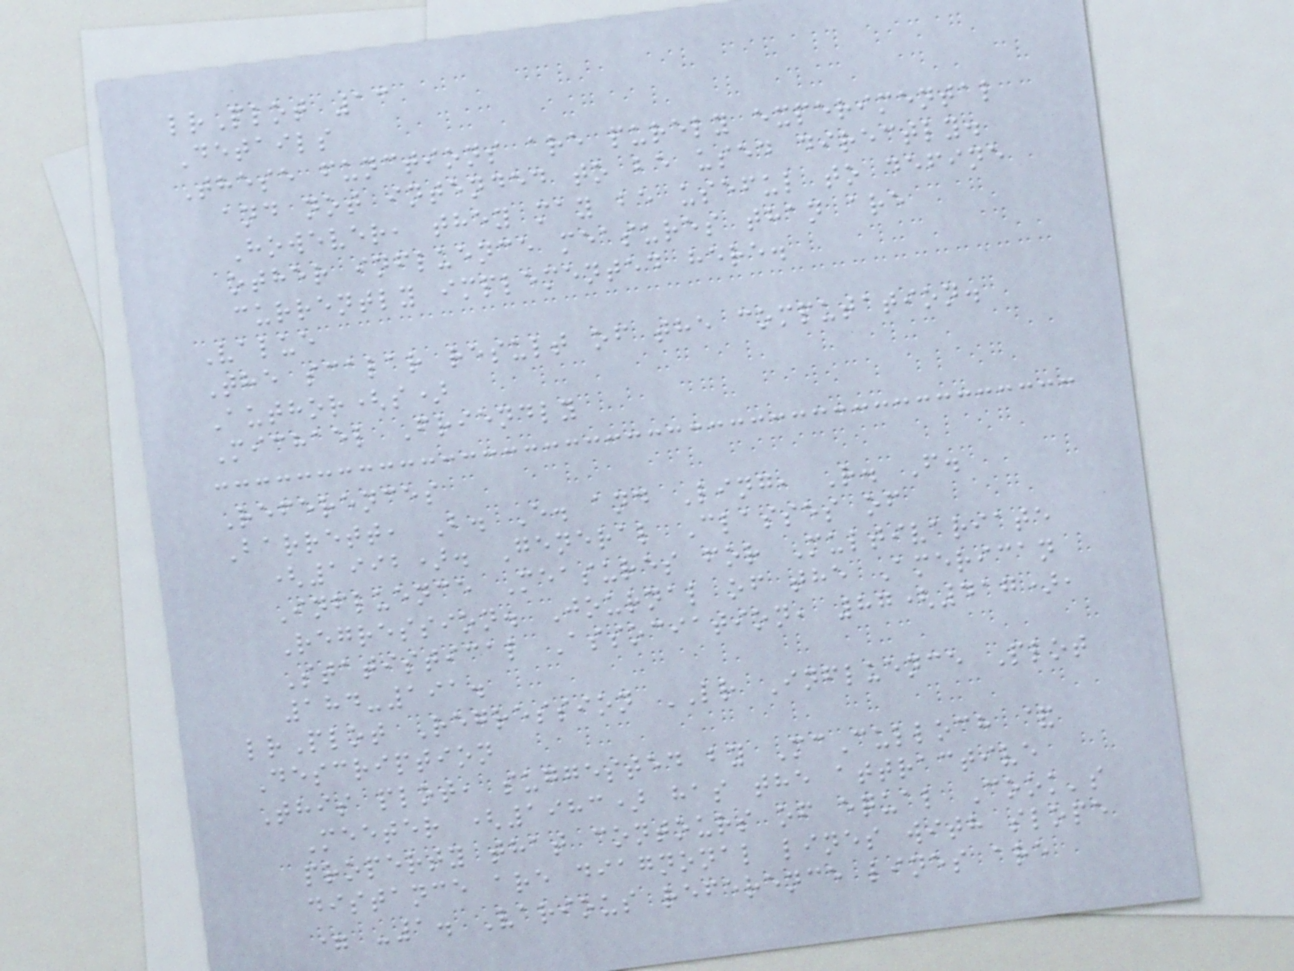lrPlot 13
Details
These functions are purely experimental
and not intended to be used directly.
However, they may be useful to define
other influence measures than are
currently implemented here.
Value
The scalar result of the computation.
Author(s)
Michael Friendly
References
Barrett, B. E. and Ling, R. F.
(1992). General Classes of
Influence Measures for Multivariate
Regression. Journal of the American
Statistical Association, 87(417),
184-191.
lrPlot Regression LR Influence Plot
Description
This plot, suggested by McCulloch &
Meeter (1983) has the attractive
property that contours of equal Cook's
distance are diagnonal lines with slope
= -1. Various reference lines are
